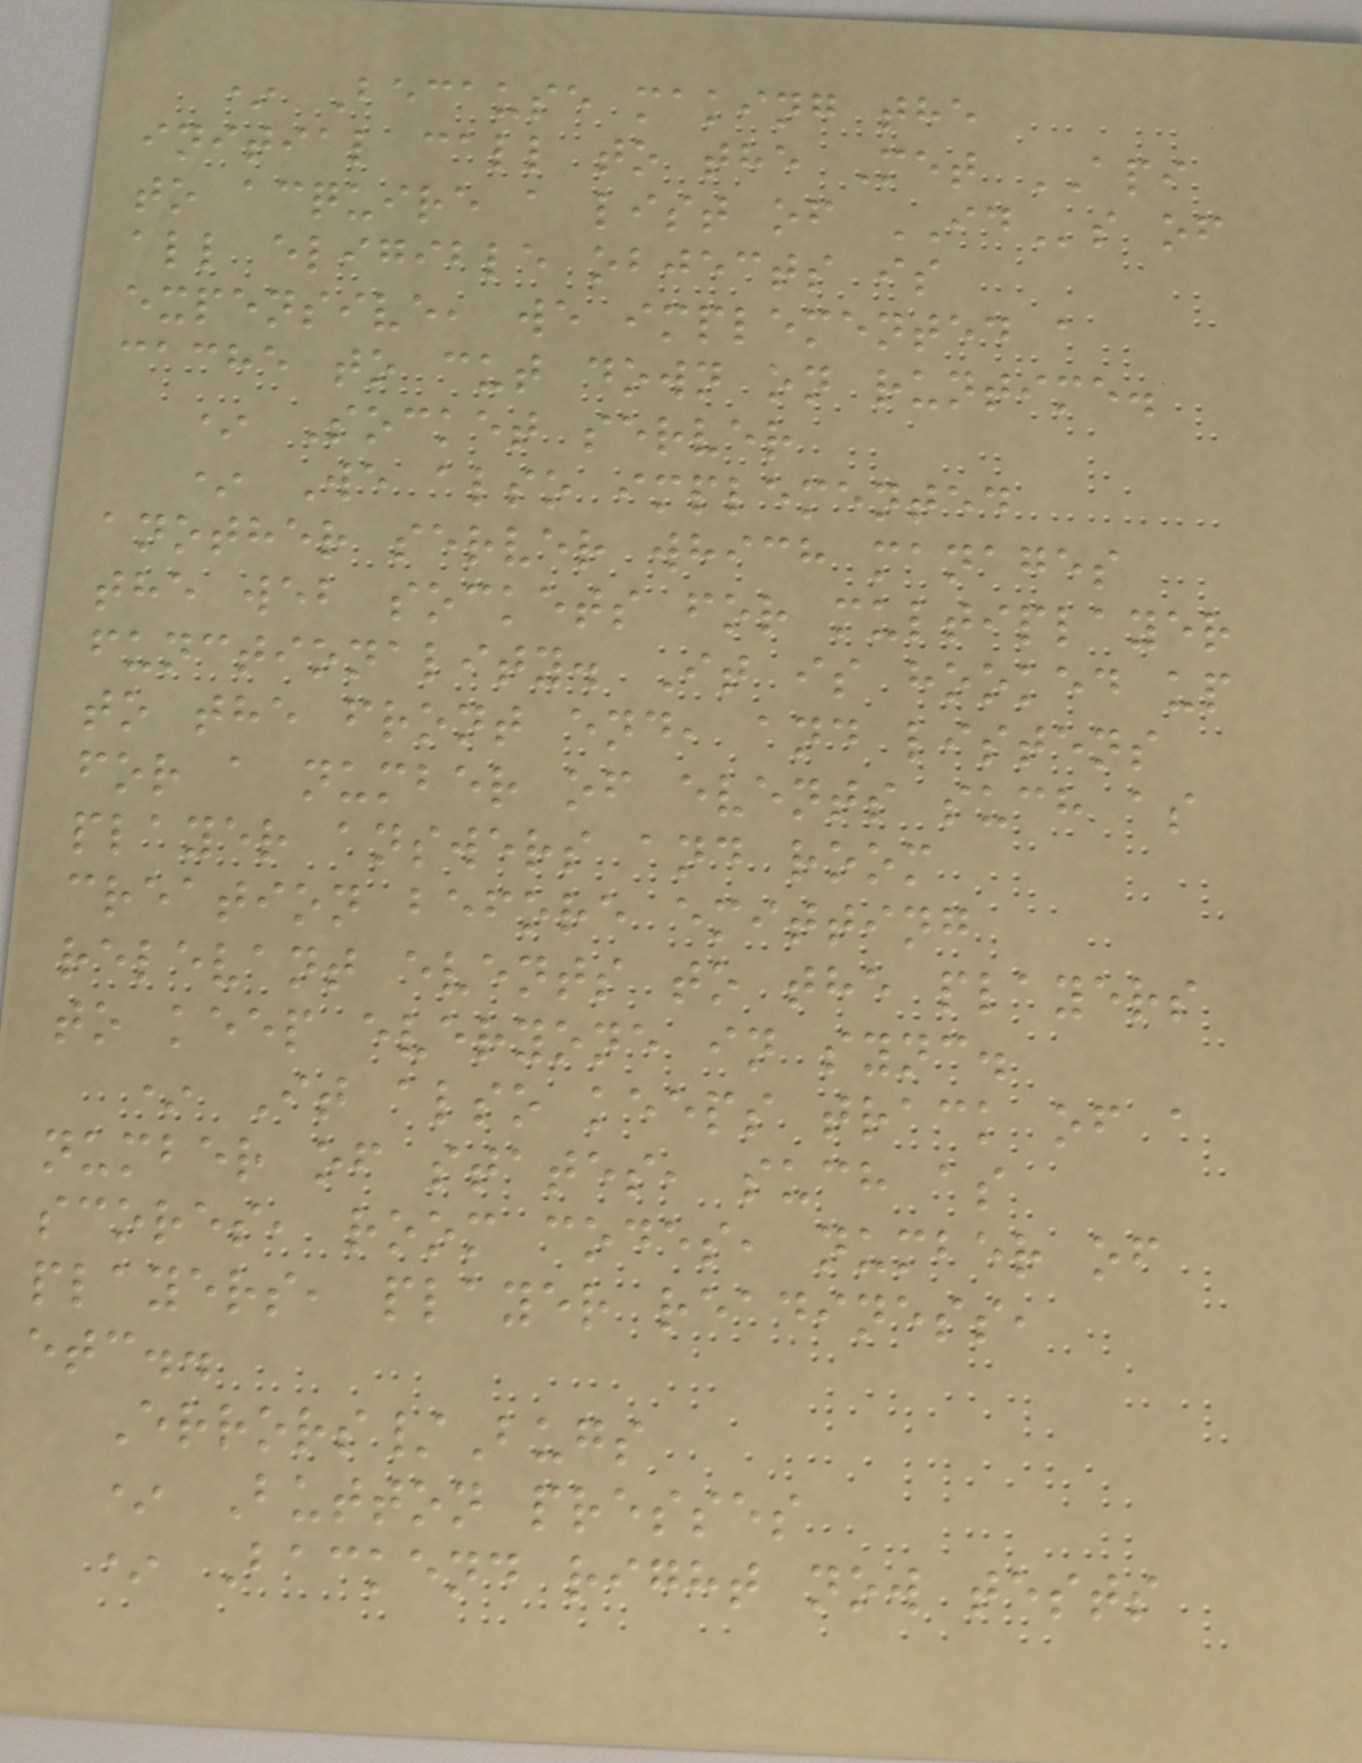* Because making the
initial call to the Met API
to acquire a list of IDs of
all eligible objects is
expensive, we implemented a
cache to cut down on runtime.
* Socket server
* We also implemented
another server which manages
the web sockets for multiplayer
functionality. It is hooked up
to the front end, and listens
for a number of events such as
player answers and room
creation before emitting
relevant events to the players
to keep everyone in sync.
* It also keeps track of a
number of states, such as
scores, room codes, number of
players, player readiness,
etc..
Errors/Bugs
* Button presses
* Backend right now tests
